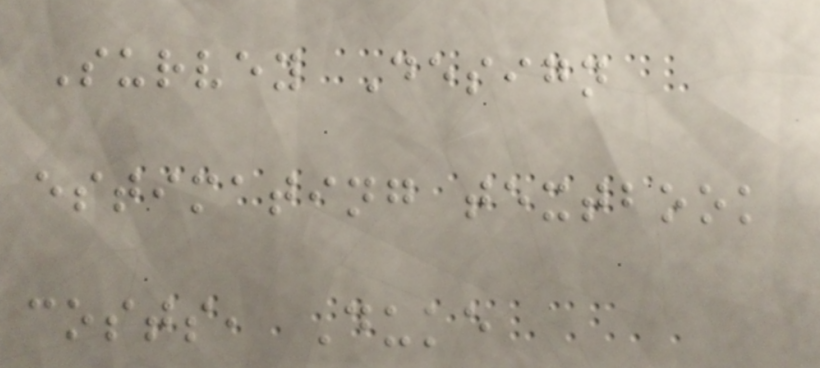Survey Design
estimating textbook
costs, Duke
